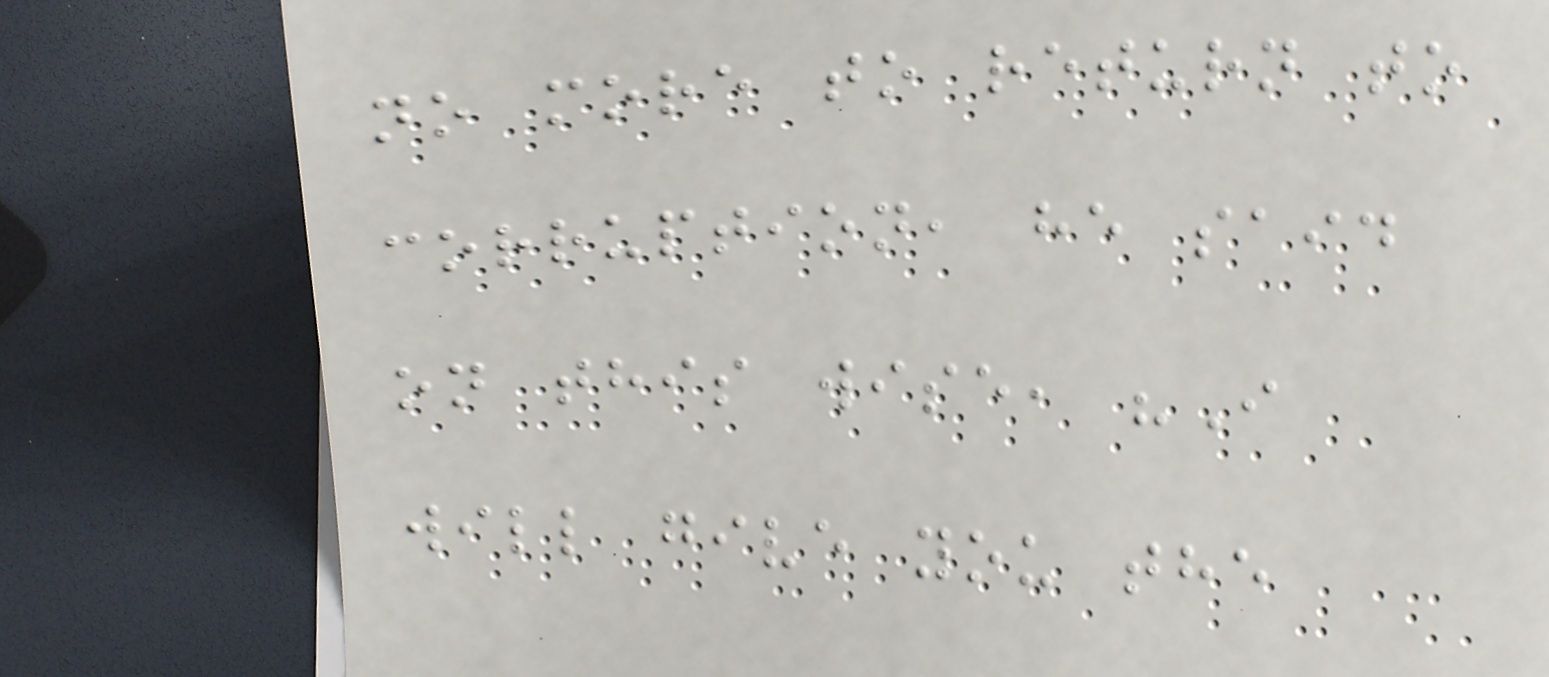no more to return to
corruption, he said
on this wise, "I
will give you the
